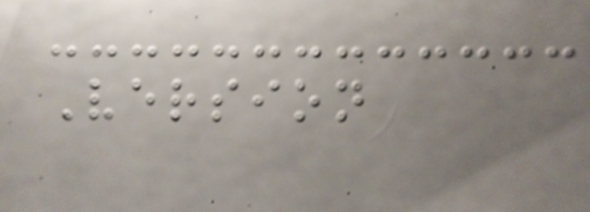Version
